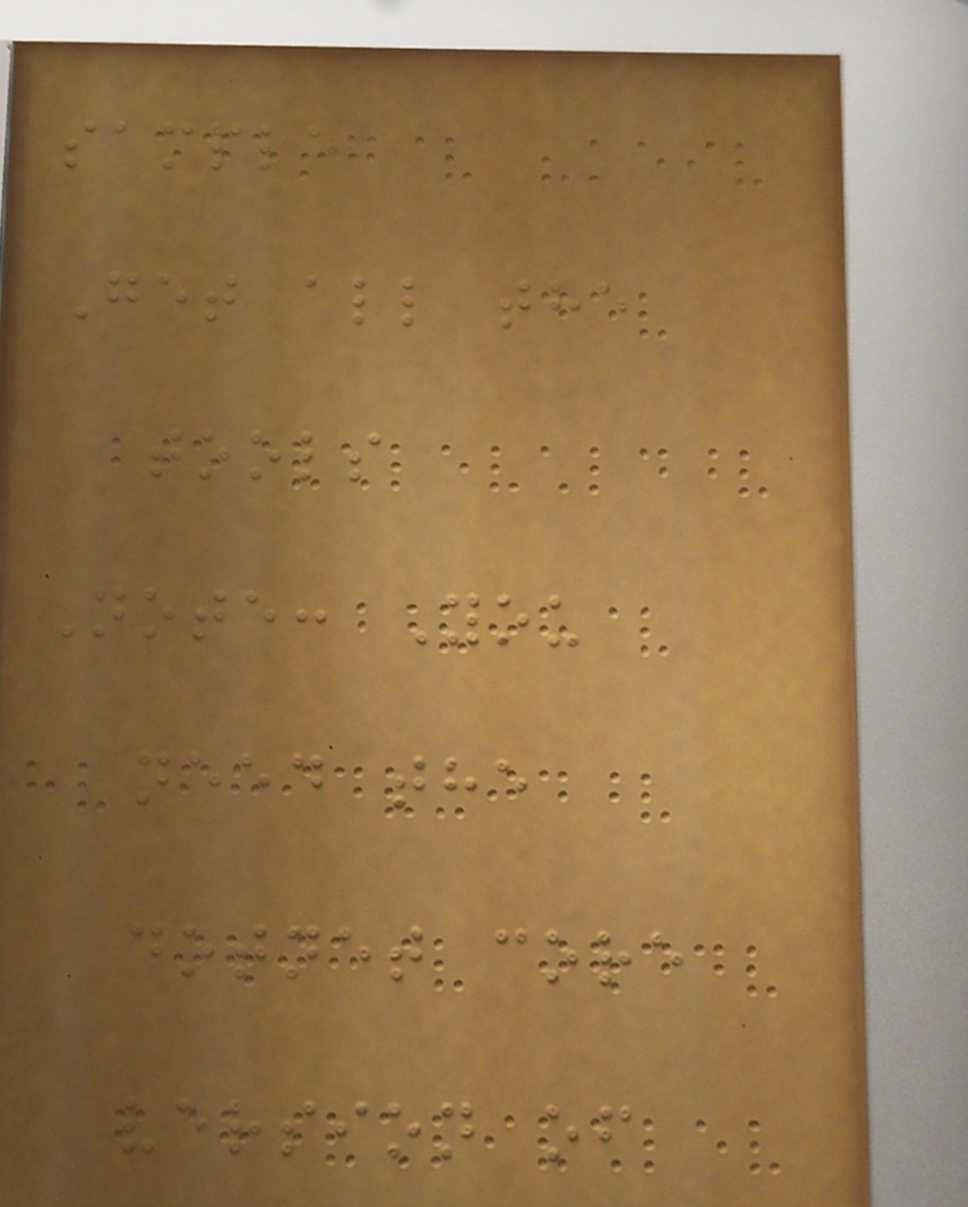sample
Get all the
tools
Note: You
need the
dotnet core
version of
